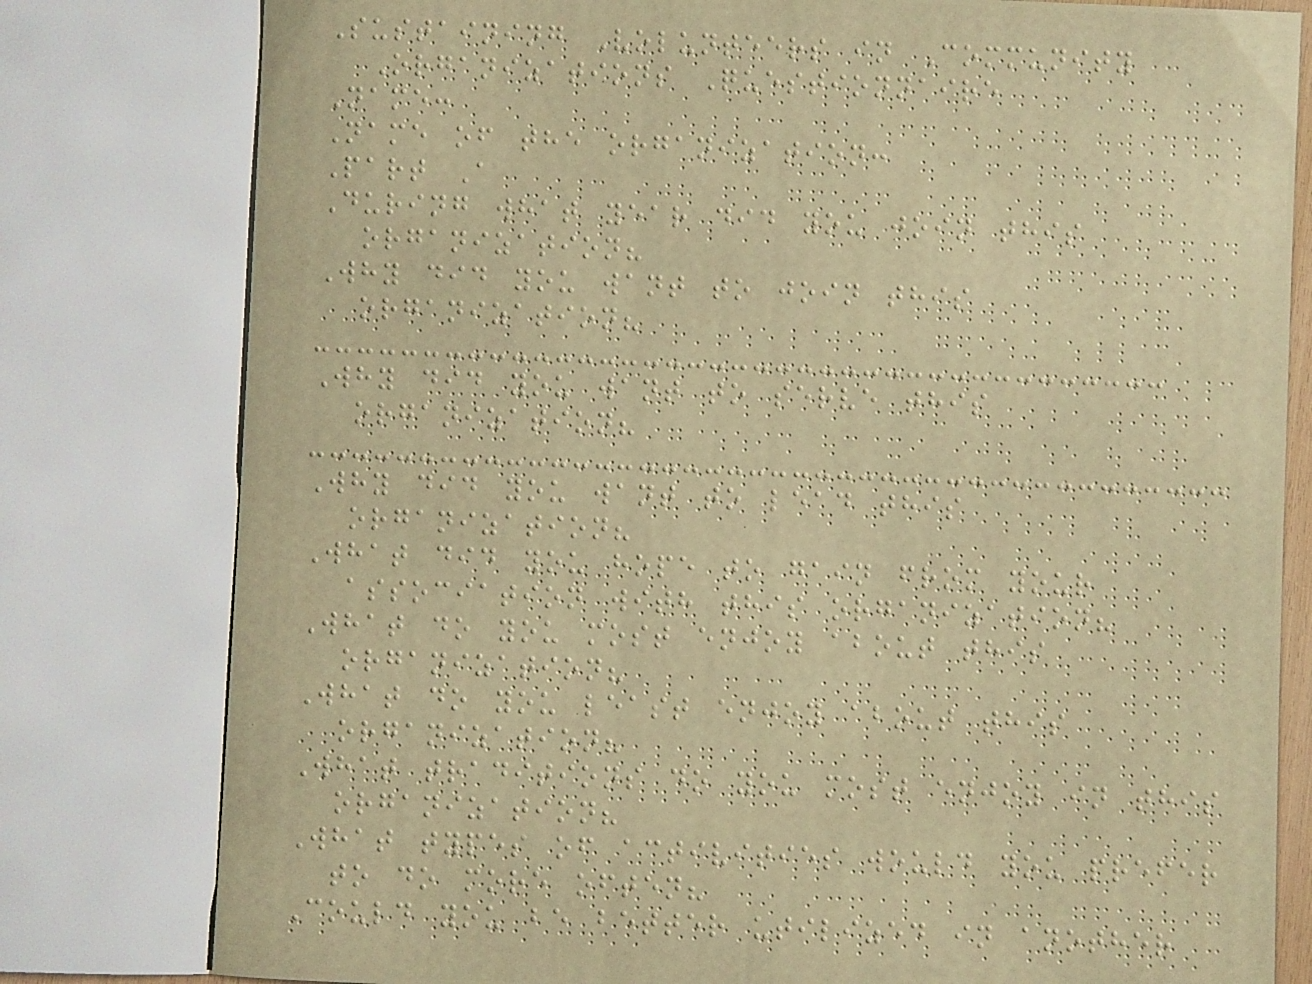Sustaining Volunteers in Community
Organizations Questionnaire
Name:
Name of the organization:
Part A
During what year did you join this
organization?
Why did you want to join this
organization?
Why did you want to serve this
organization?
Why did you want to lead this
organization?
What did you hope to gain from your
association with this organization?
What do you most enjoy about this
organization?
What do you least enjoy about this
organization?
What traditions do you most enjoy in this
organization?
What types of activities would you prefer
to do more often?
Could you be better utilized in another
